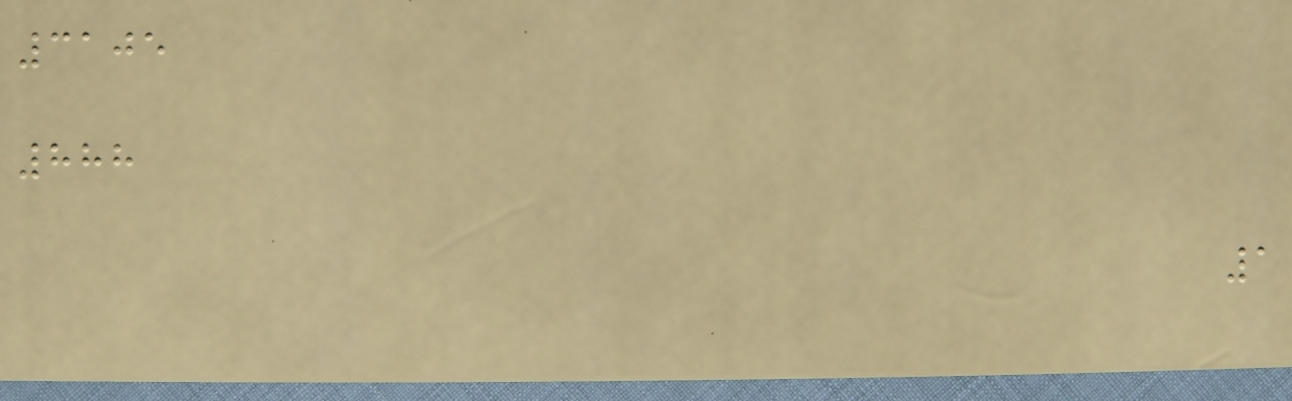3105
888
1
